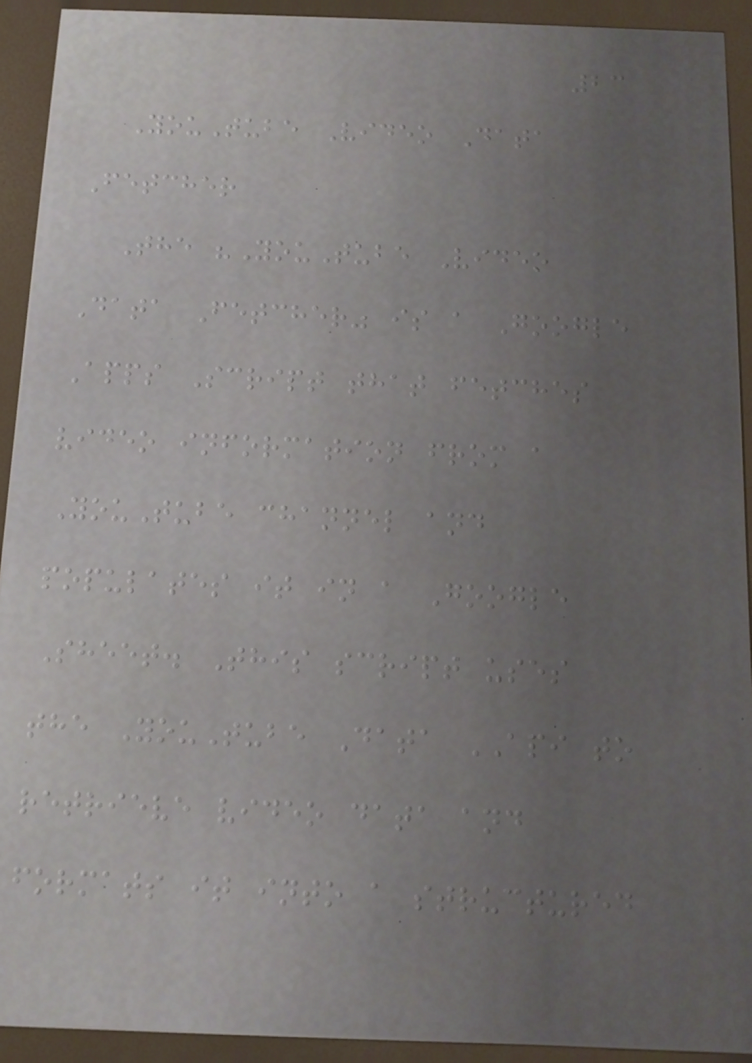23
YouTube Video Data
Fetcher
The "YouTube Video
Data Fetcher" is a Google
Apps Script that fetches
video information from a
YouTube channel and
populates it in a Google
Sheet. This script uses
the YouTube Data API to
retrieve video data and
formats it into a structured
